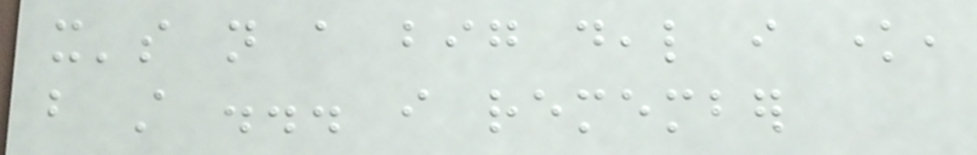it's not a big deal i know,
but still ... i remember
